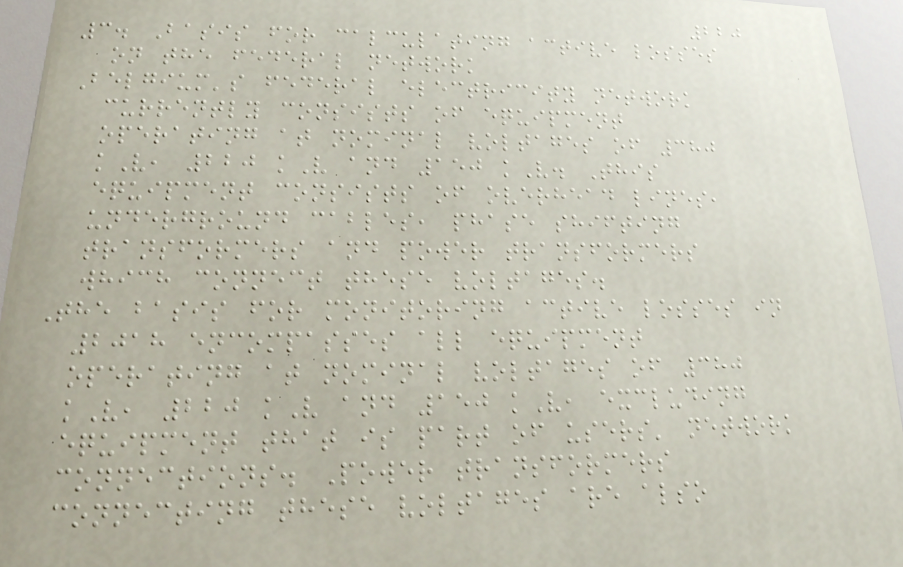220
3. Basis for calculating active losses
on the federal network
Belgium's federal electricity network
currently consists of equipment
operating at nominal voltages of 380
kV, 220 kV and 150 kV. This
equipment consists of overhead lines,
underground cables, phase shifting
transformers and power transformers
which connect these voltages.
The basis for monitoring active losses in
2018 encompasses all equipment
operating at nominal voltages of 380
kV, 220 kV and 150 kV, excluding
equipment that is part of users' network
connections. Power transformers
connecting these voltages are also
